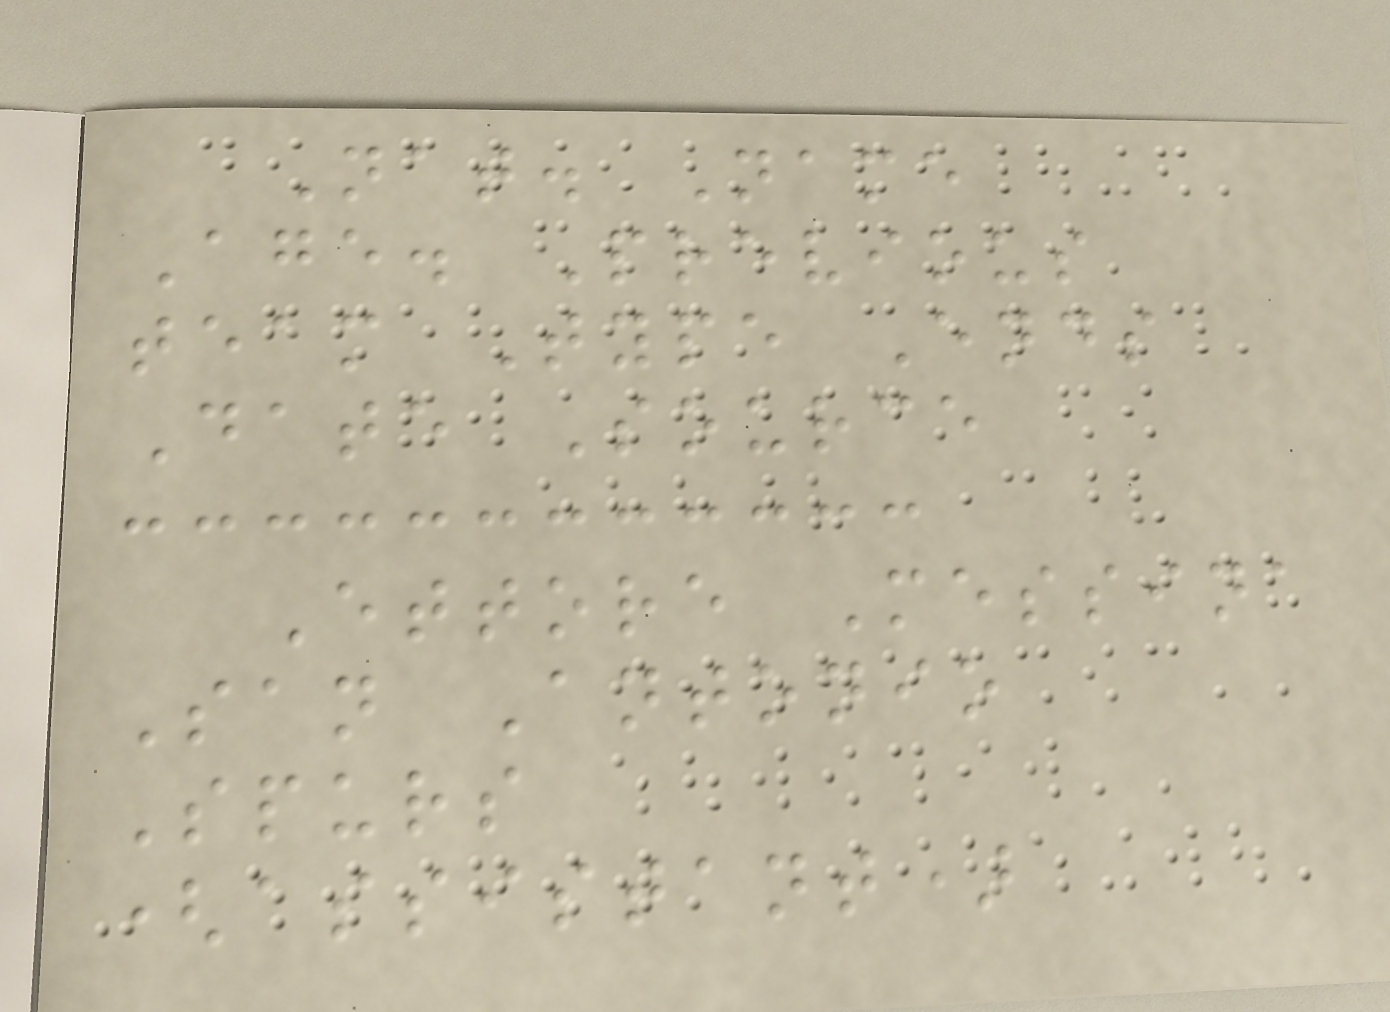Nat. Name
Age. Previous
team Type Ends
Date Source
Ettore Messina
San Antonio
Spurs
(assistant)
